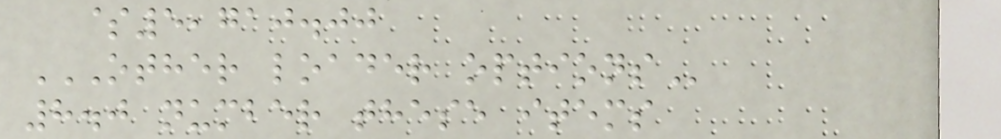$5,710.00
OTHER LOADER OPTIONS
8.0 number these items
